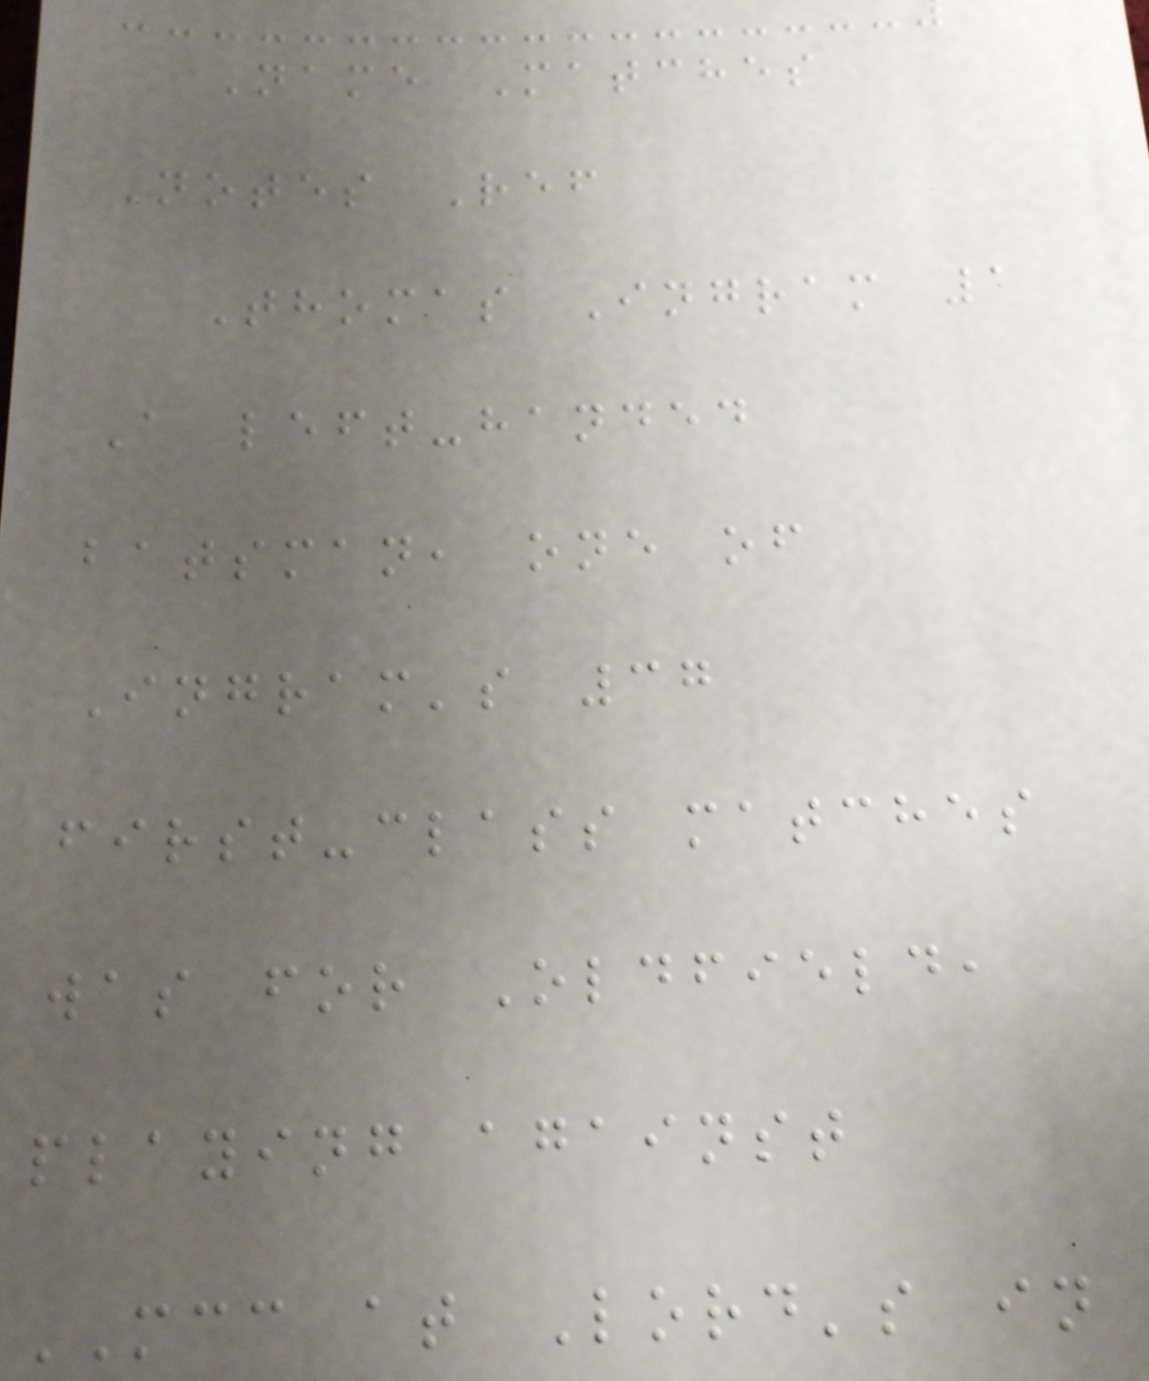Name Matches
Notes Ref
Thomas Ingram 1
A left-handed
batsman, one of
Ingram's 37
first-class matches
was for Oldfield,
playing against
MCC at Lord's in
